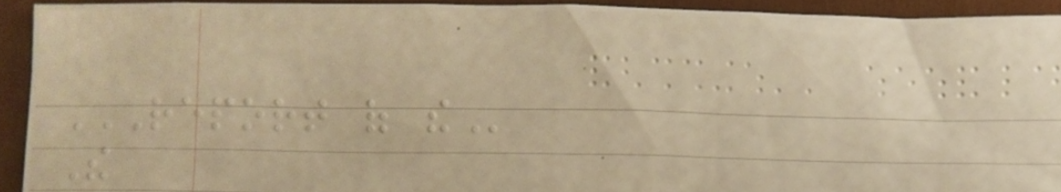REPORT OF THE
The
